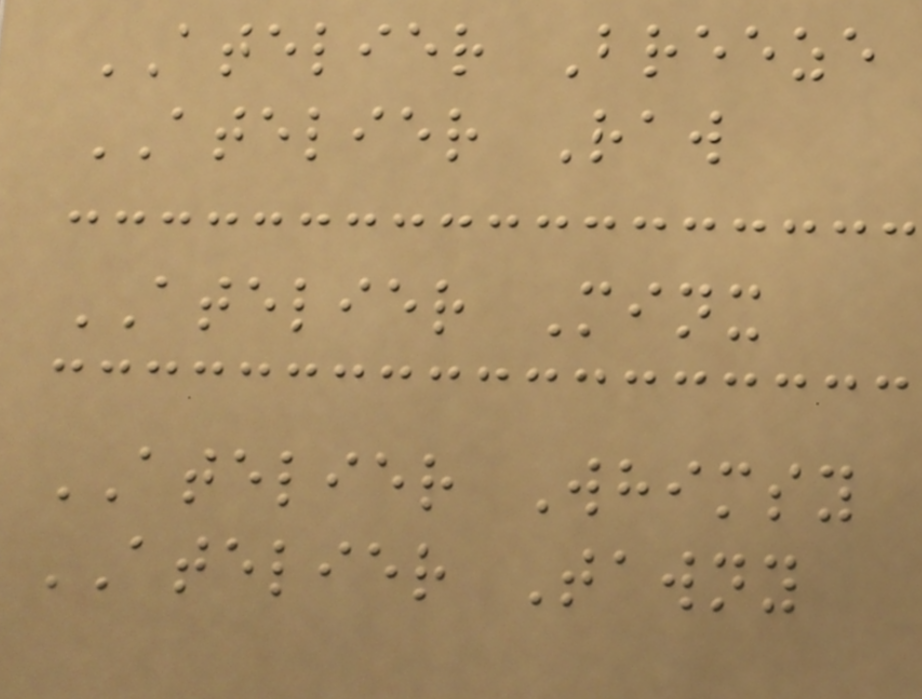ATELIER Breeze
ATELIER Raw
ATELIER Minx
ATELIER Whimsy
ATELIER Tawny
